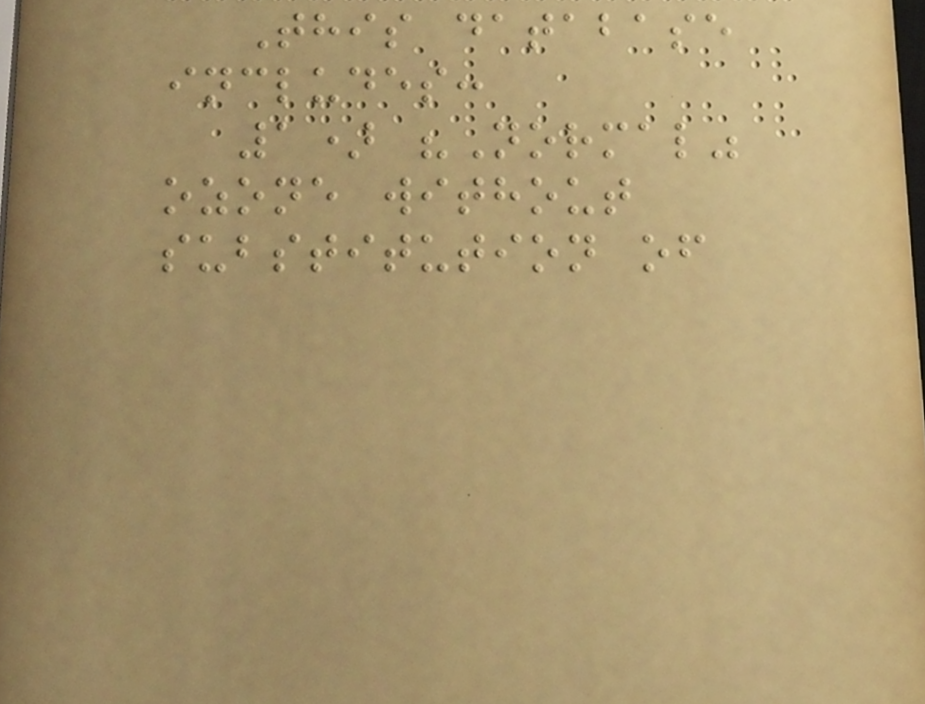This database
includes:
1) "Normal"
ozone without
substitution of
